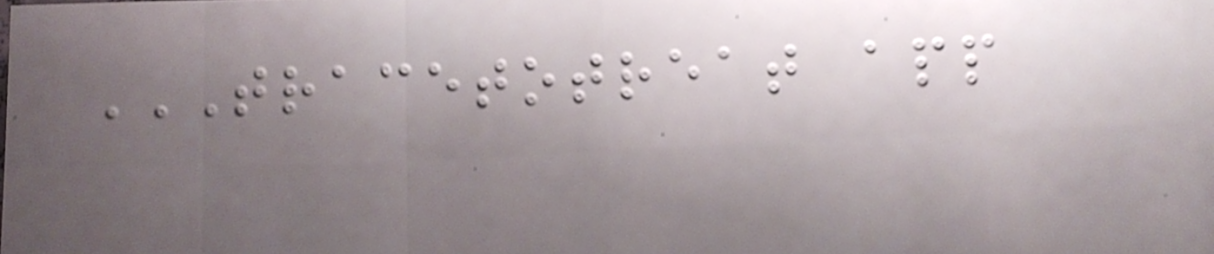TRACETOTREAT APP
